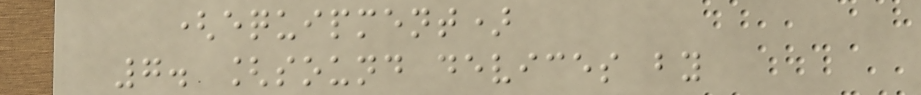(equipment)
7. [sound devices by
